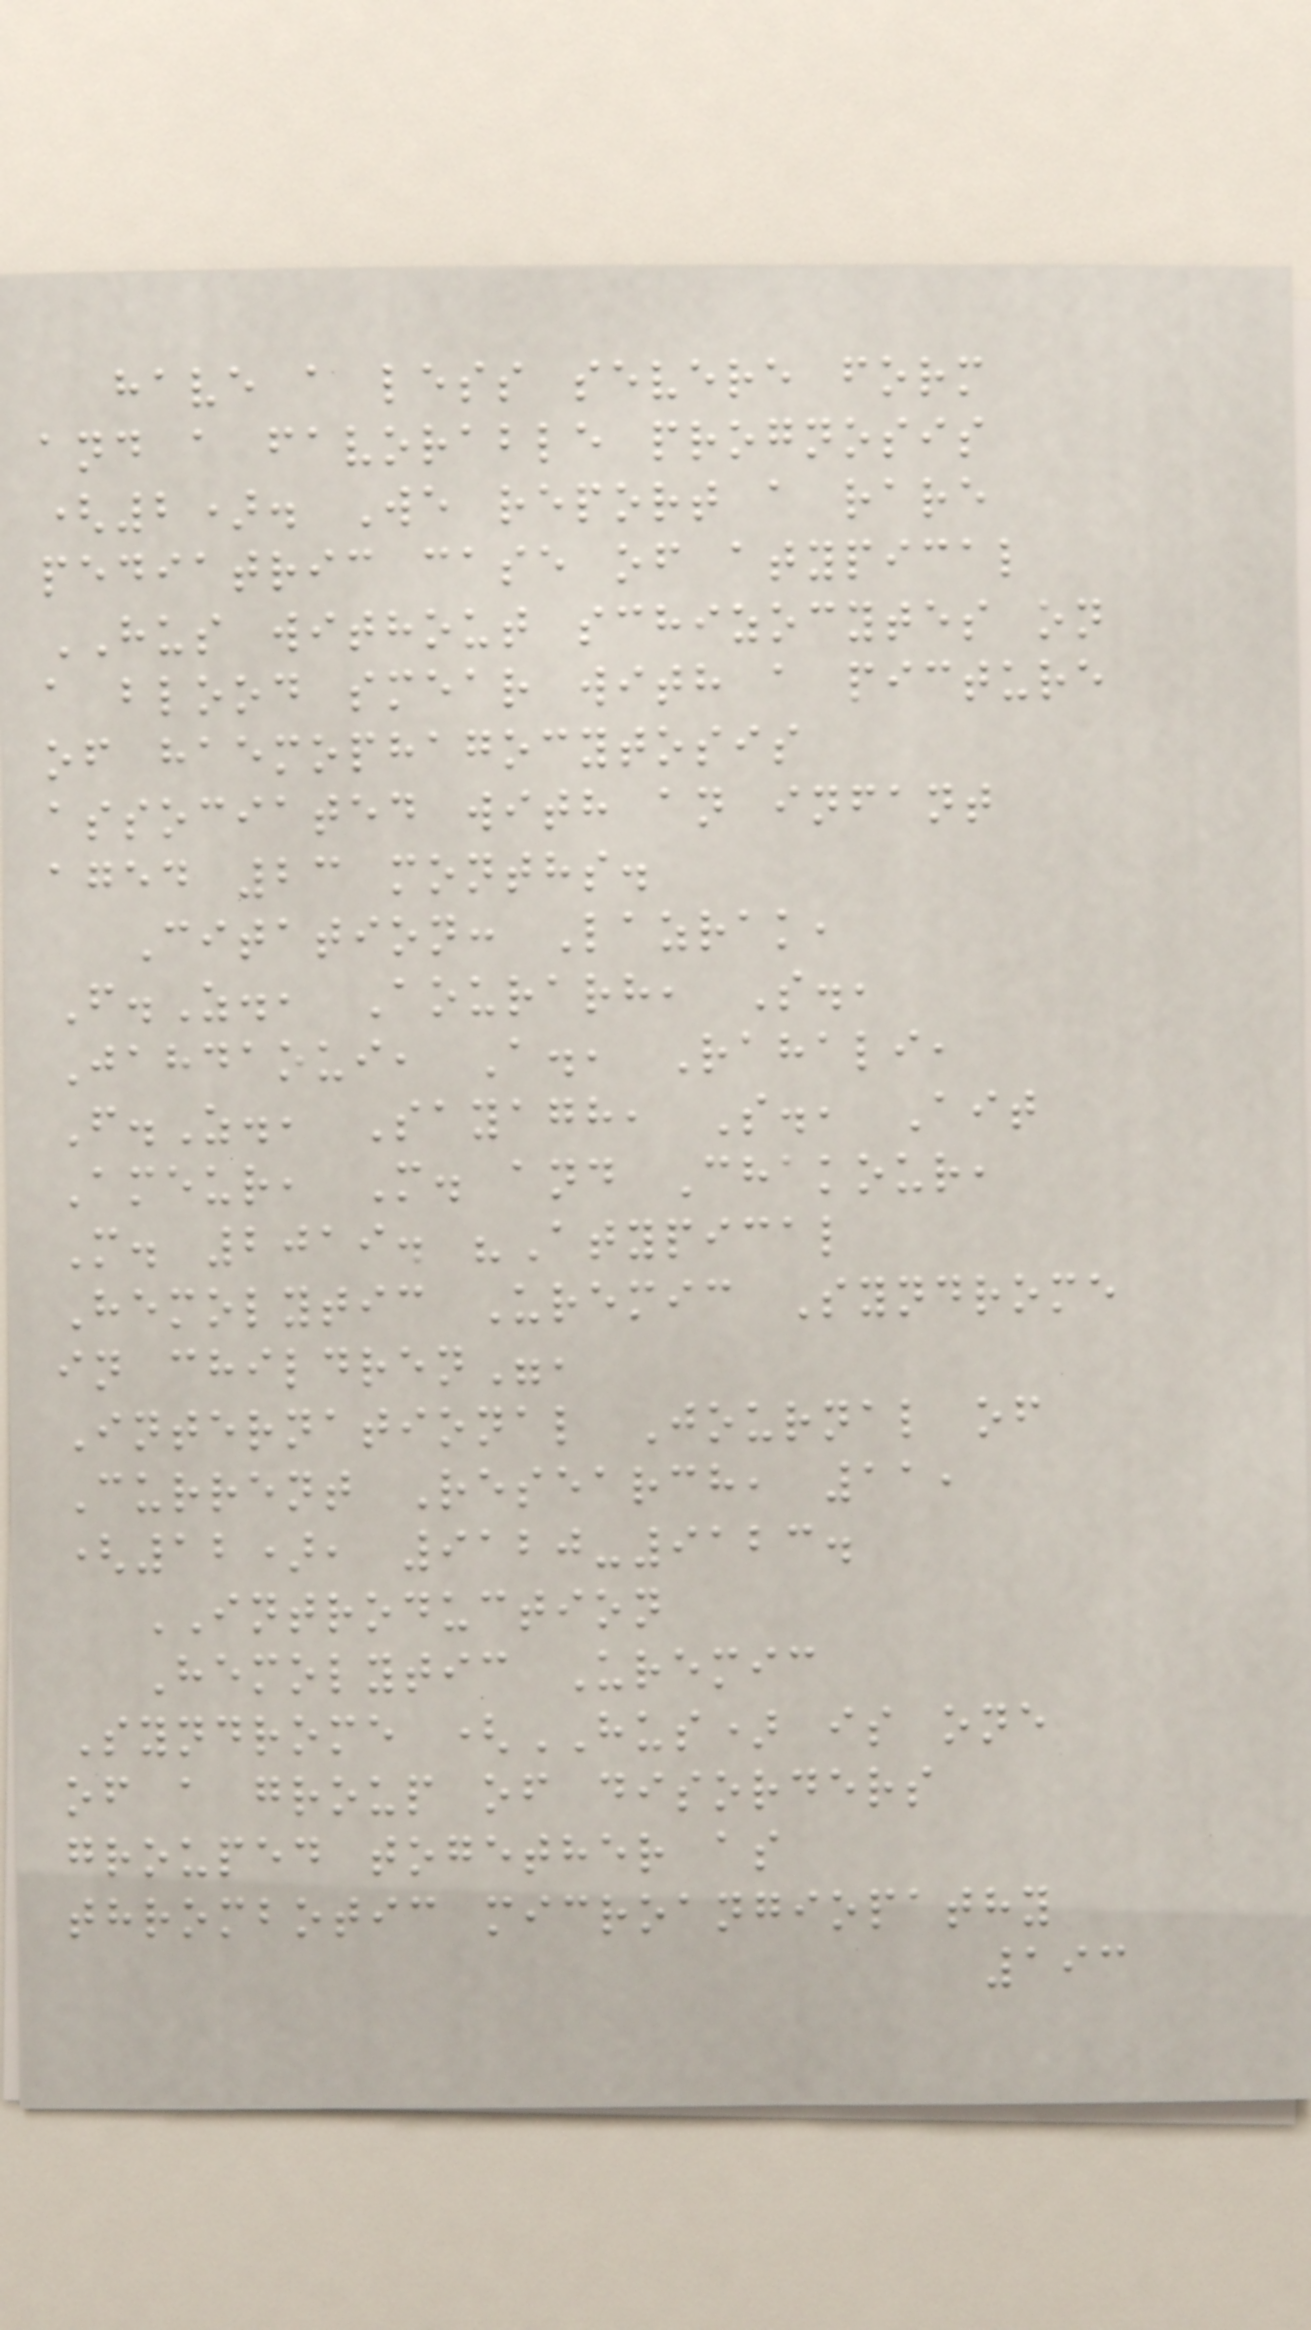have a less severe form
and a favorable prognosis
(2). We report a rare
pediatric case of atypical
HUS without schizocytes on
a blood smear with a picture
of haemophagocytosis
associated with an infant
aged 23 months.
Citation: Lazrak,
F.Z., Aourarh, S.,
Jahdaoui, A., Rahali,
F.Z., Sayagh, S., Ait
Ameur, M. and Chakour,
M. 2019. "Atypical
Hemolytic Uremic Syndrome
in children",
International Journal of
Current Research, 11,
(12), 9120-9123.
INTRODUCTION
Hemolytic Uremic
Syndrome (HUS) is one
of a group of disorders
grouped together as
thrombotic microangiopathy
193
